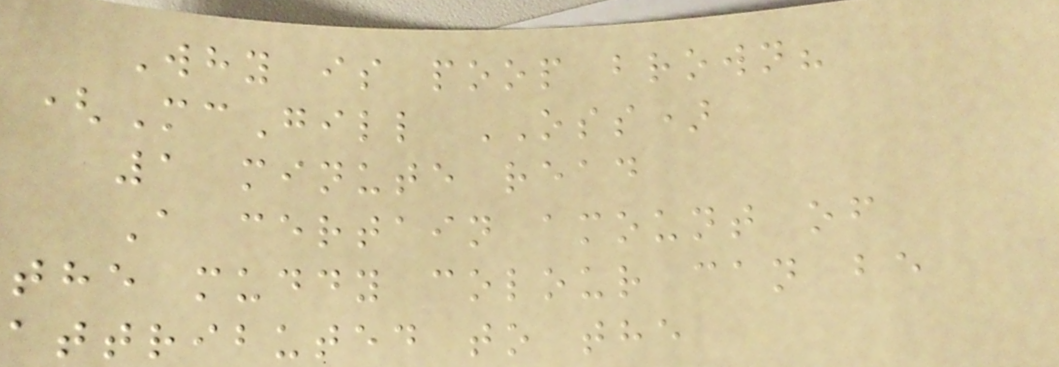Why is poop brown?
(McGill OSS)
1 minute read
A certain amount of
the muddy colour can be
attributed to the
